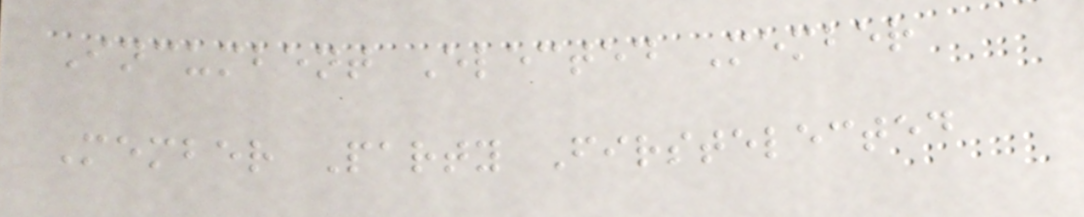Incumbent Elected Member
Member Party Firstelected
